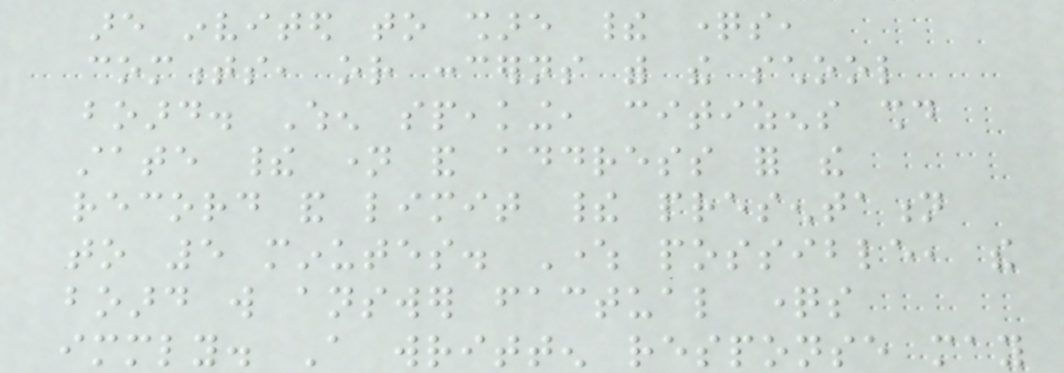are invited to share their questions,
comments, or concerns with the school
board. When speaking, citizens should
state their name and address for the
record and limit their presentation
to 5 minutes. Where possible, the
board will answer factual questions
immediately. A written response may
